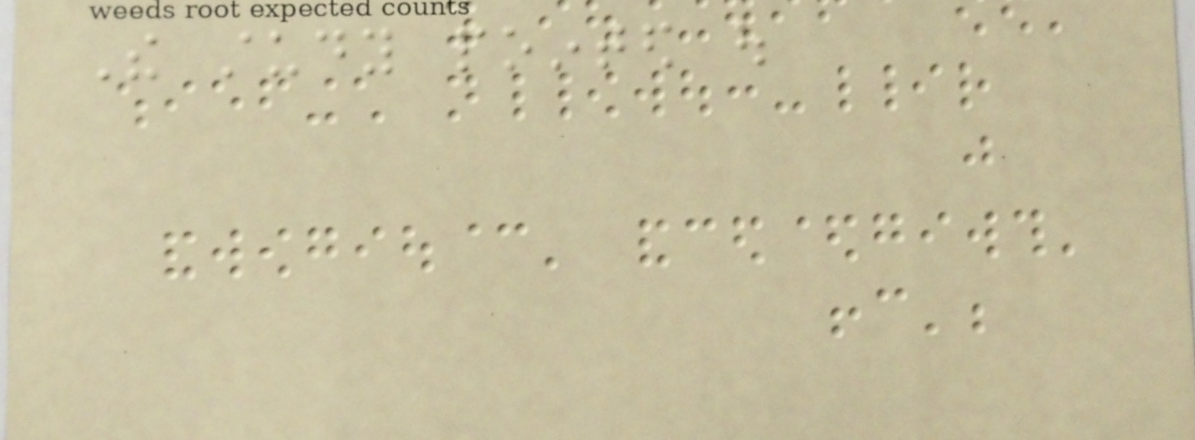The study pointed out
